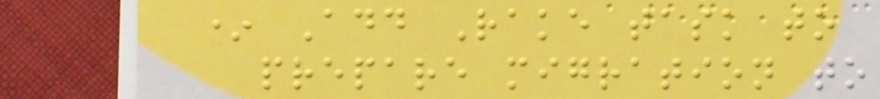* Add Rake task to
prepare migration to
